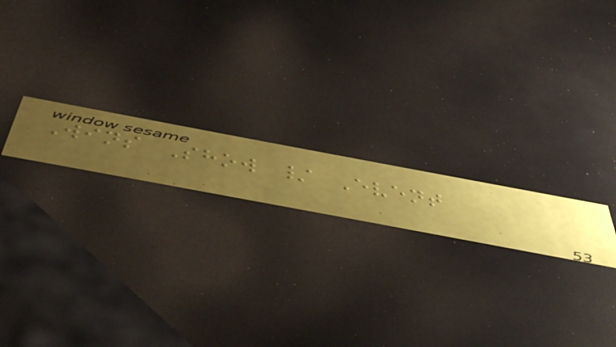Wins Show / Event
